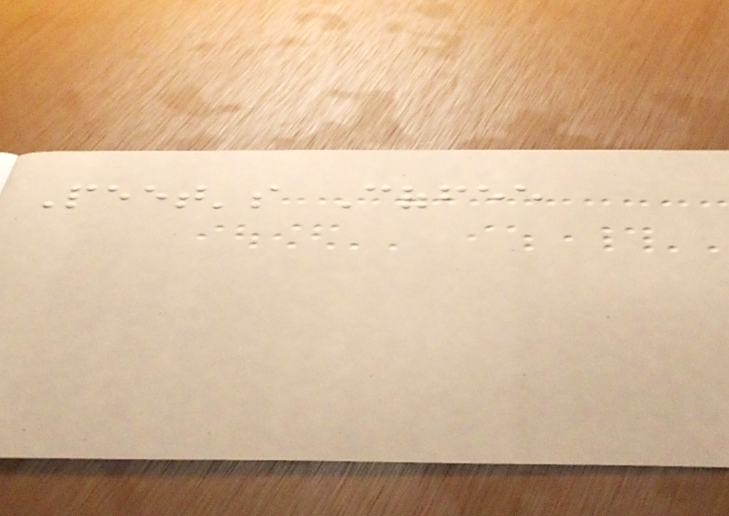Peet's Coffee
